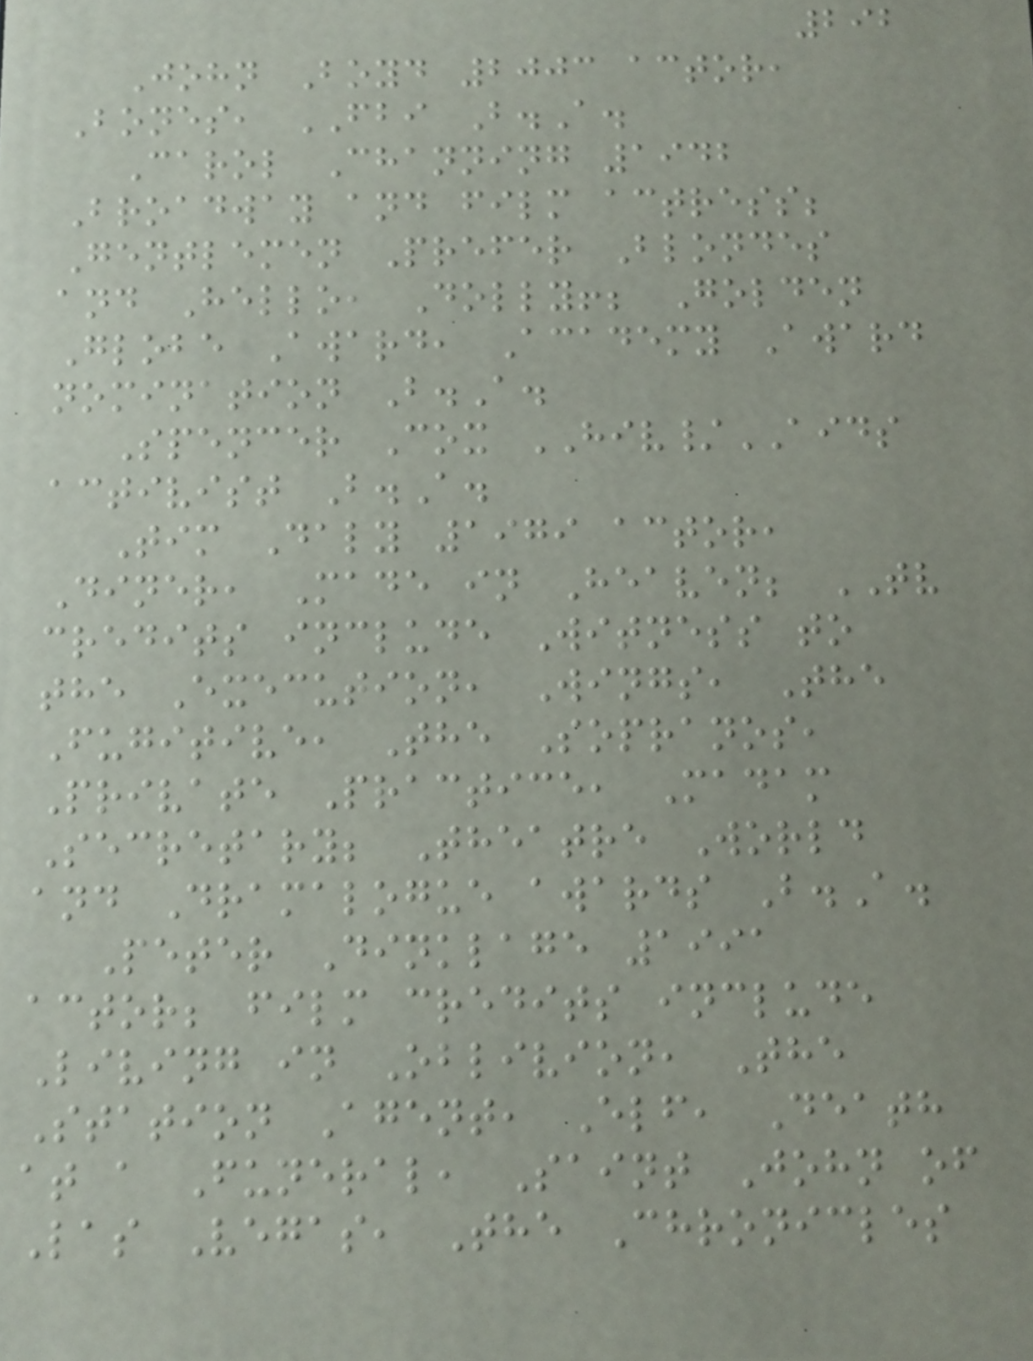292
John Boyd 2003 actor,
Bones, FBI B.A.
Carol Channing 1942
Broadway and film actress;
Gentlemen Prefer Blondes
and Hello, Dolly!; Golden
Globe Award, Academy Award
nomination B.A.
Spencer Cox HIV/AIDS
activist B.A.
Tim Daly 1979 actor,
Diner, Made in Heaven; TV
credits include Witness to
the Execution, Wings, The
Fugitive, The Sopranos,
Private Practice, Madam
Secretary; Theatre World
and Dramalogue awards B.A.
Peter Dinklage 1991
actor; film credits include
Living in Oblivion, The
Station Agent, Elf, Death
at a Funeral, Saint John of
Las Vegas, The Chronicles
